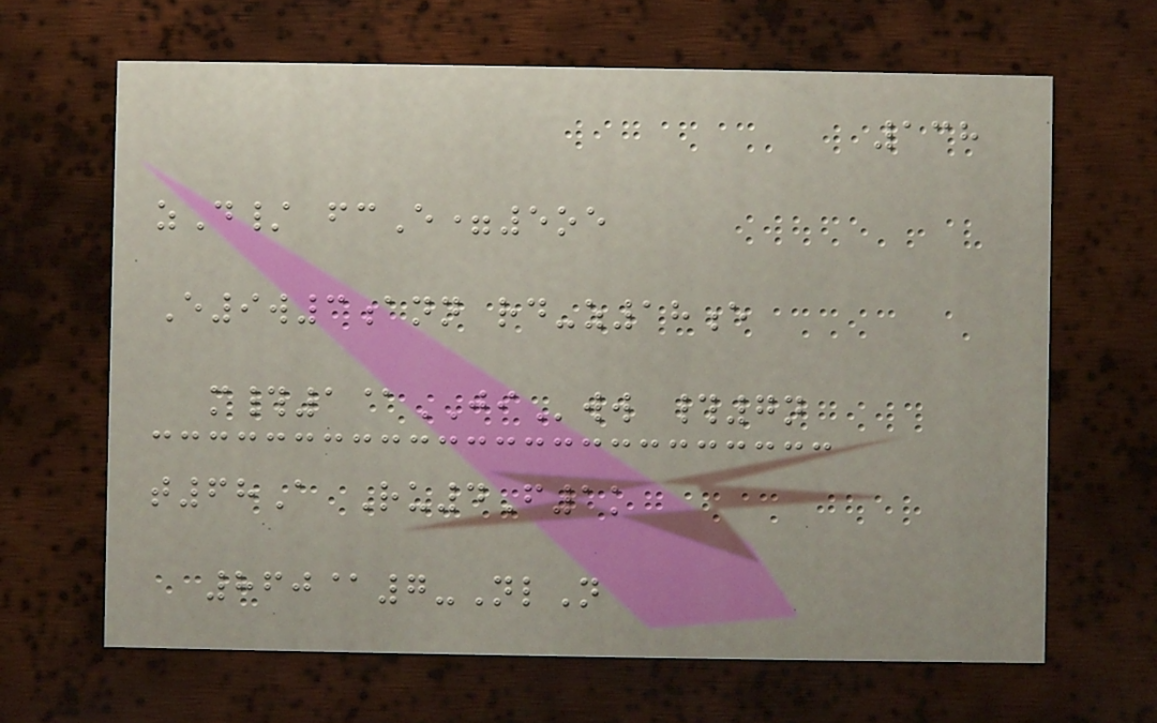138
zD/ fcE=5oe
E9w3ann rd-z18e
m#1@JIww #7n
t68A Ru4F1k
860@7-NlN
